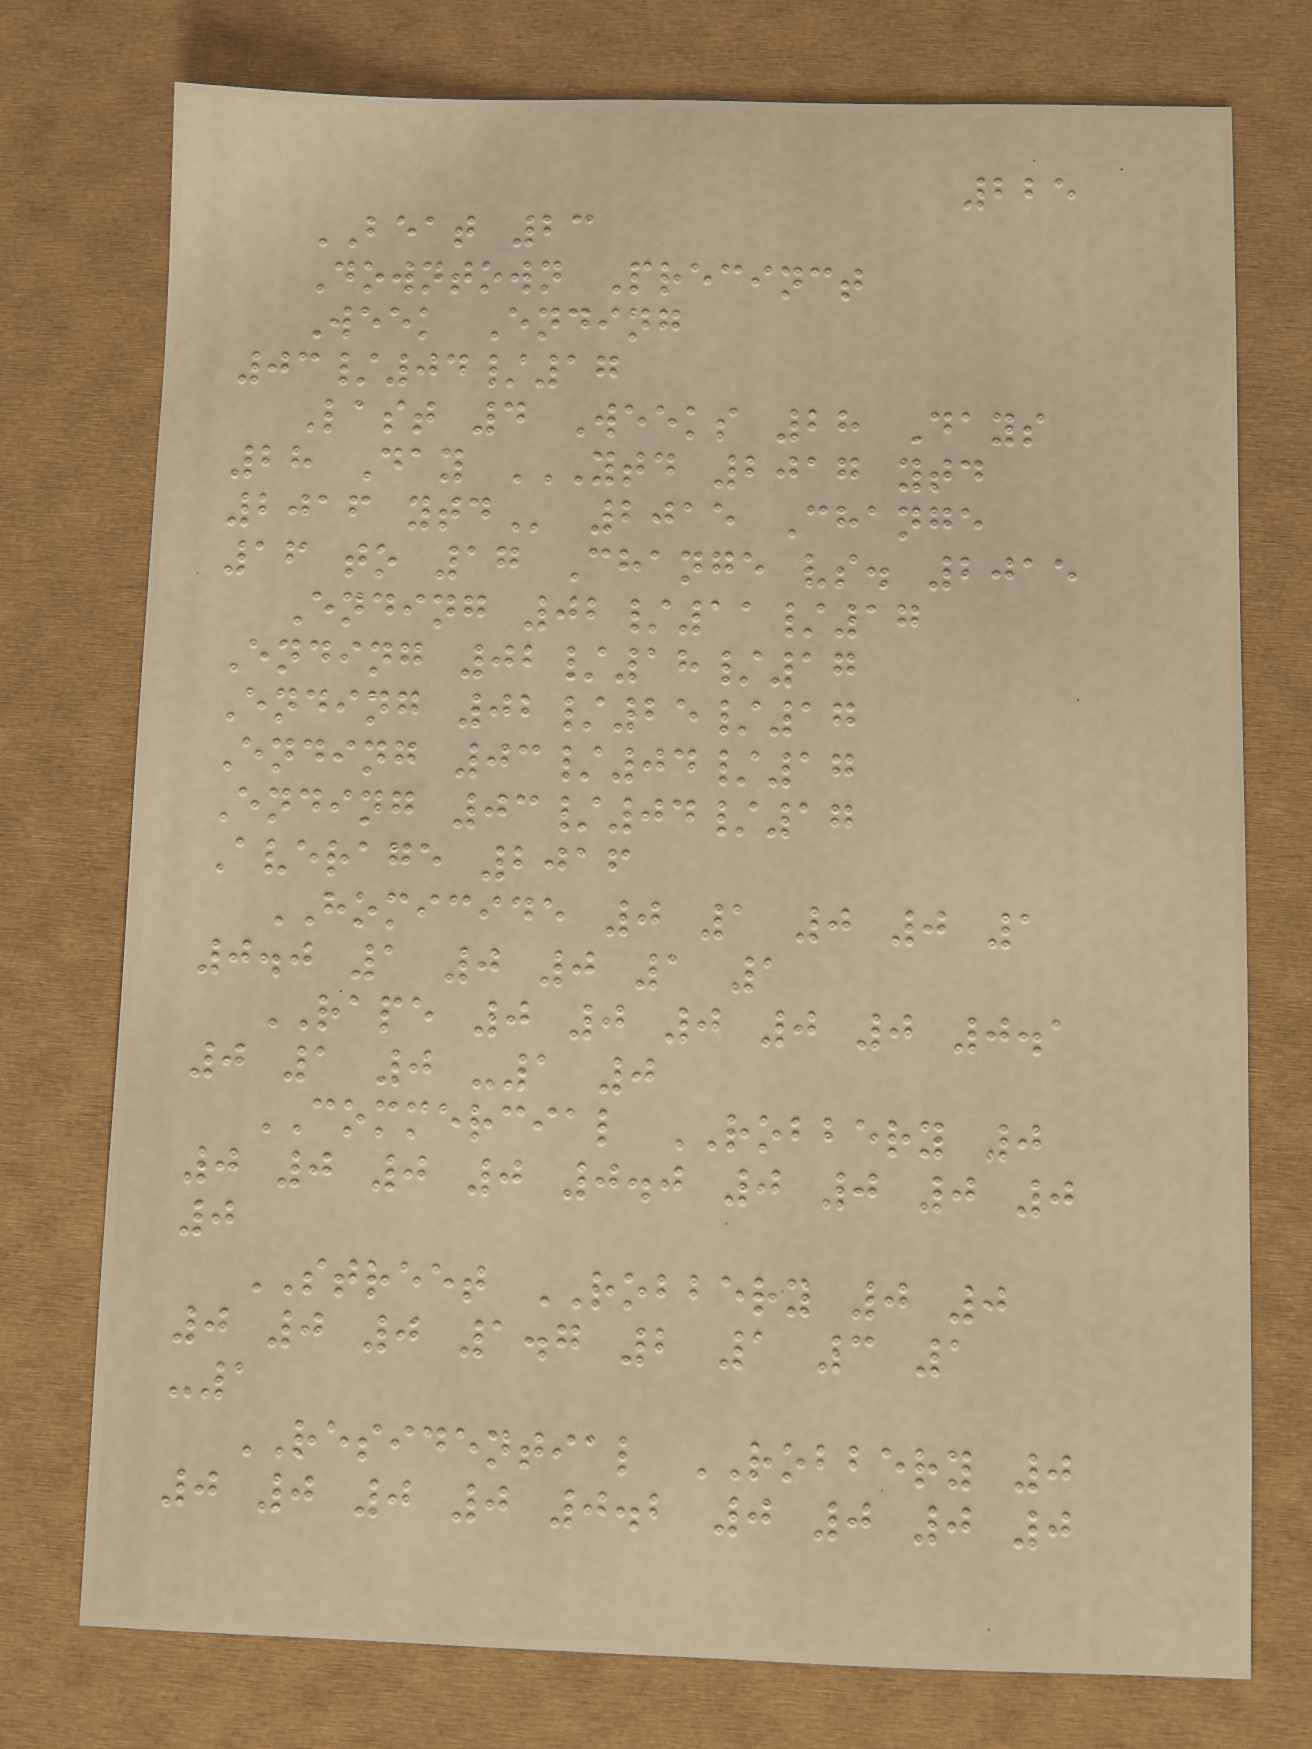225
BEAT 23
Downtown Precinct
Week Ending
03/04/17
Last 4 Weeks 28 Days
28 Day YTD 2017 YTD
2016 YTD 2015 Change
16 to 17 Change vs. 2015
Ending 02/11/17
Ending 02/18/17
Ending 02/25/17
Ending 03/04/17
Ending 03/04/17
Average 2016
HOMICIDE 0 1 0 0 1
0.0 1 0 0 1 1
RAPE 0 0 0 0 0 0.1
0 1 0 -1 0
COMMERCIAL ROBBERY 0
0 0 0 0 0.0 0 0 0 0
0
STREET ROBBERY 0 0
0 0 0 1.7 2 1 3 1
-1
RESIDENTIAL ROBBERY 0
0 0 0 0 0.2 0 0 0 0
